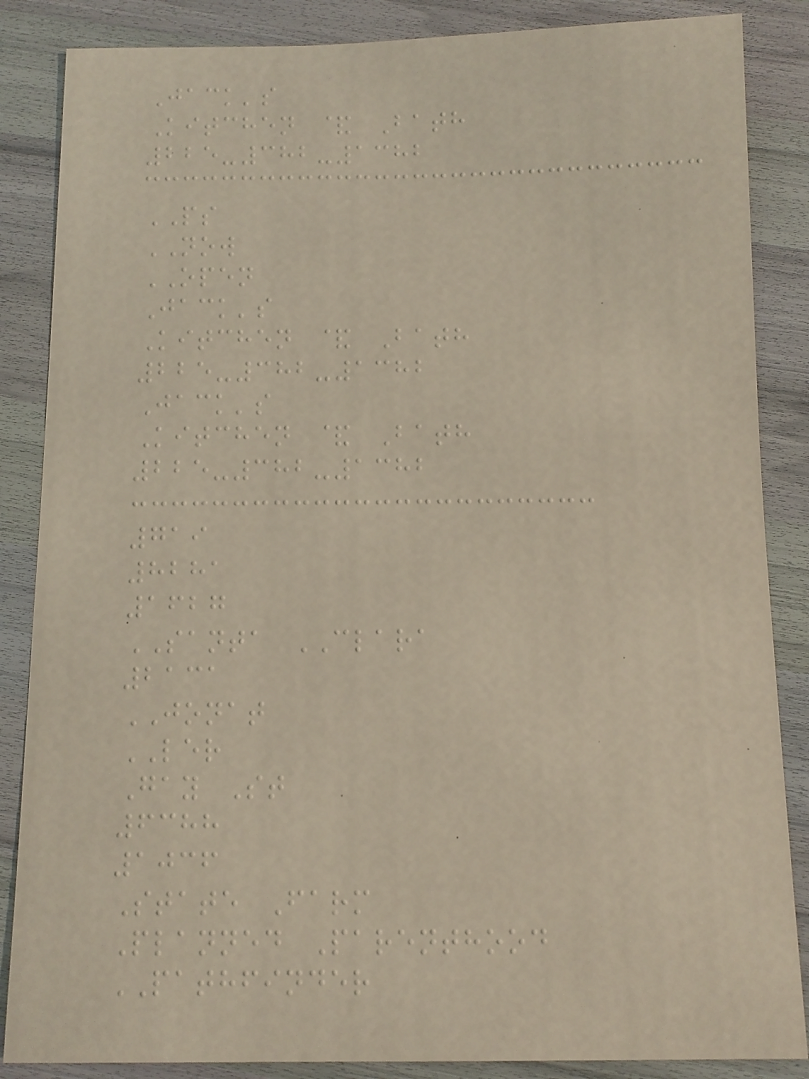Jack's
Kitchen & Bath
225-382-1382
PS
NOW
OPEN
Jack's
Kitchen & Bath
225-382-1382
Jack's
Kitchen & Bath
225-382-1382
719
8281
1627
SANTA CLARA
2131
JONAT
LER
Gay St
6388
1036
State Farm
Planned Parenthood
PATHFINDER
